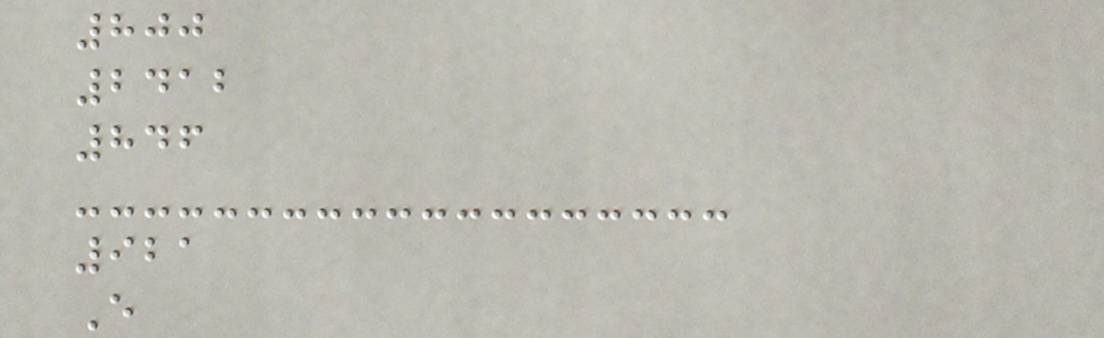800
2412
846
921
E
